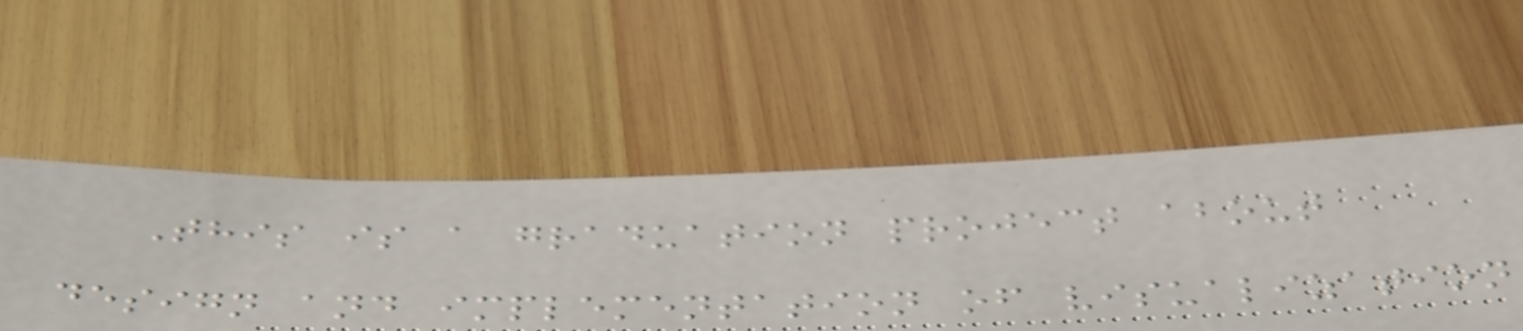This is a graduation project about
design and implementation of visualization
